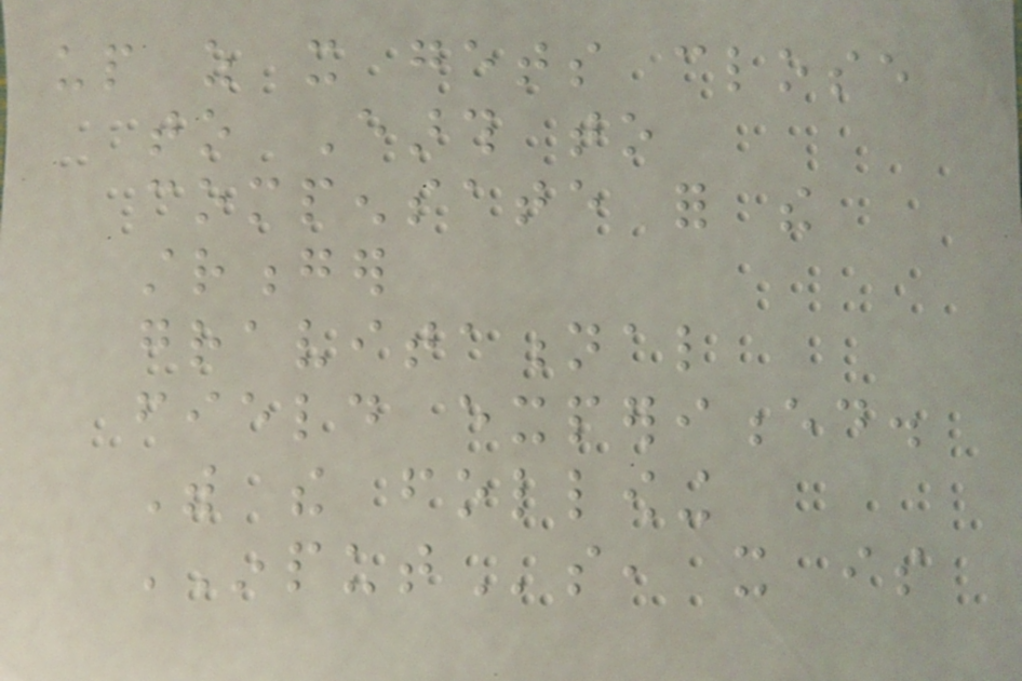up as it gets close
to Earth to
compensate for the
stronger
gravitational
field experienced.
With the following
INPUTs, it is
